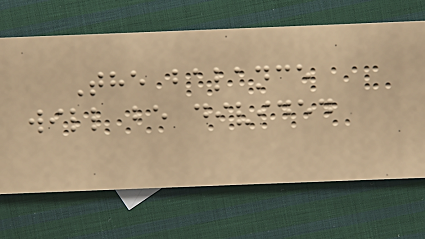The balance
will be divided
